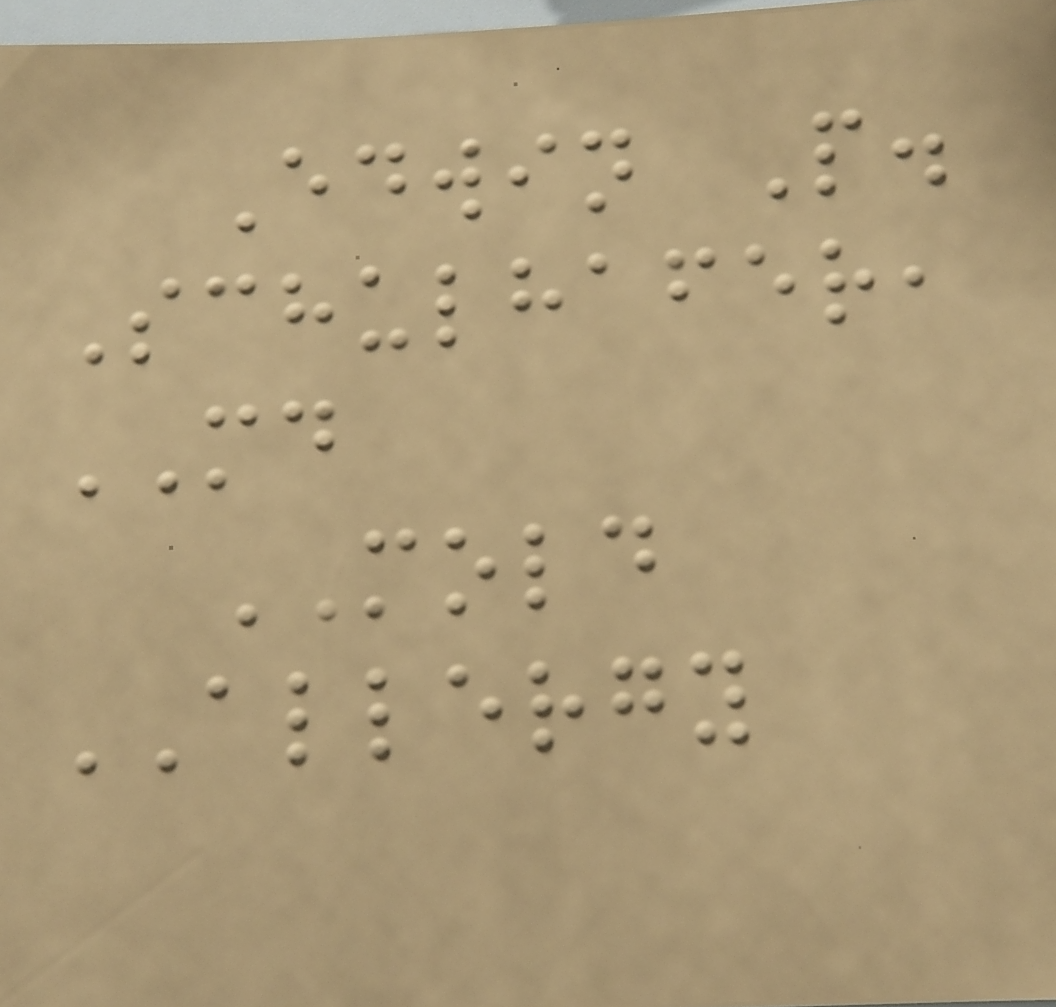Edwin P.
Schulhafer,
MD
MOLD
ALLERGY
